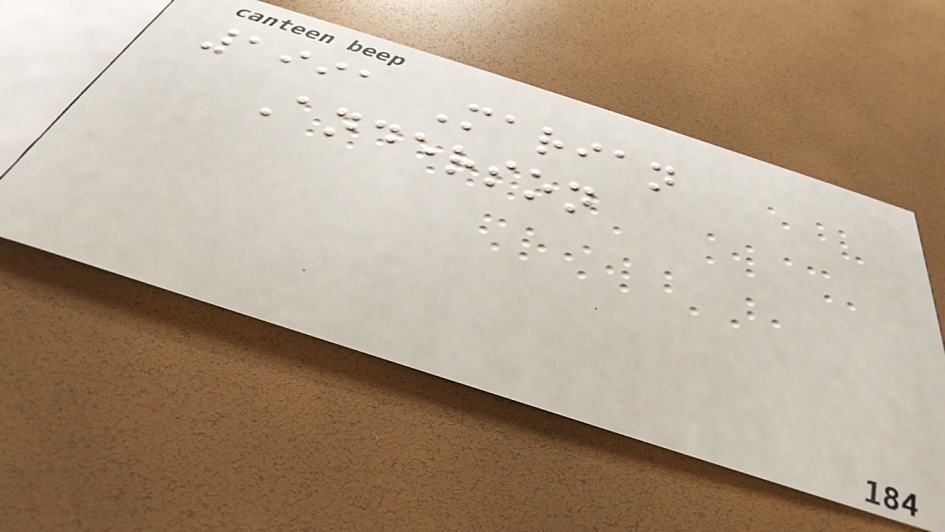1991 Marian
Anderson
